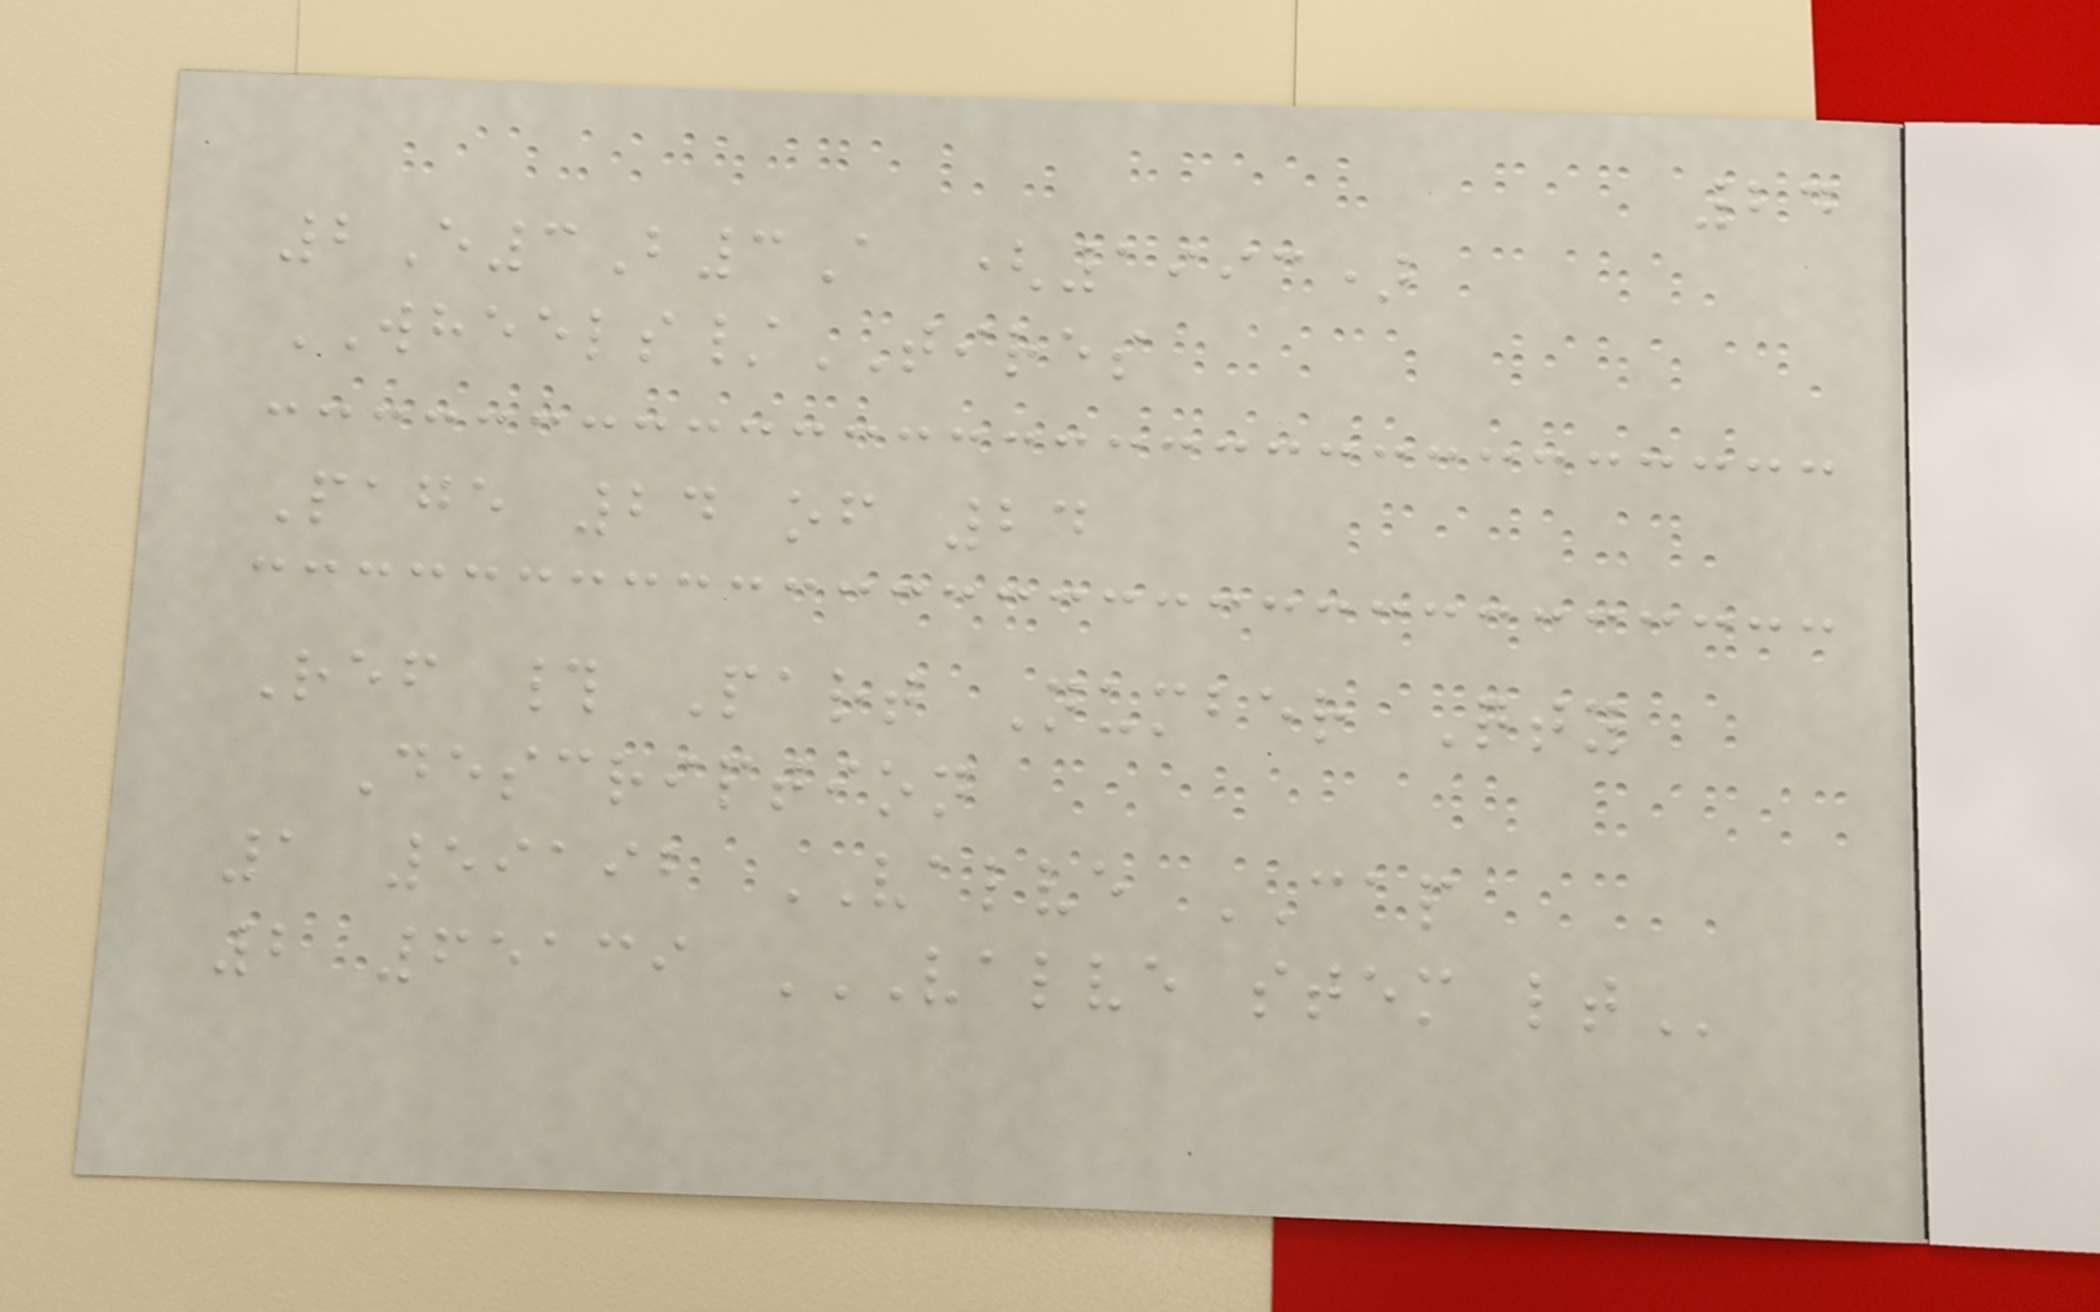24
2E3B3A (1993)
WHEELS/TIRES
Page 24 of 24
Ref # Part Number Qty
Description
1 59192 VALVE CAP
2 65139 VALVE STEM LT
